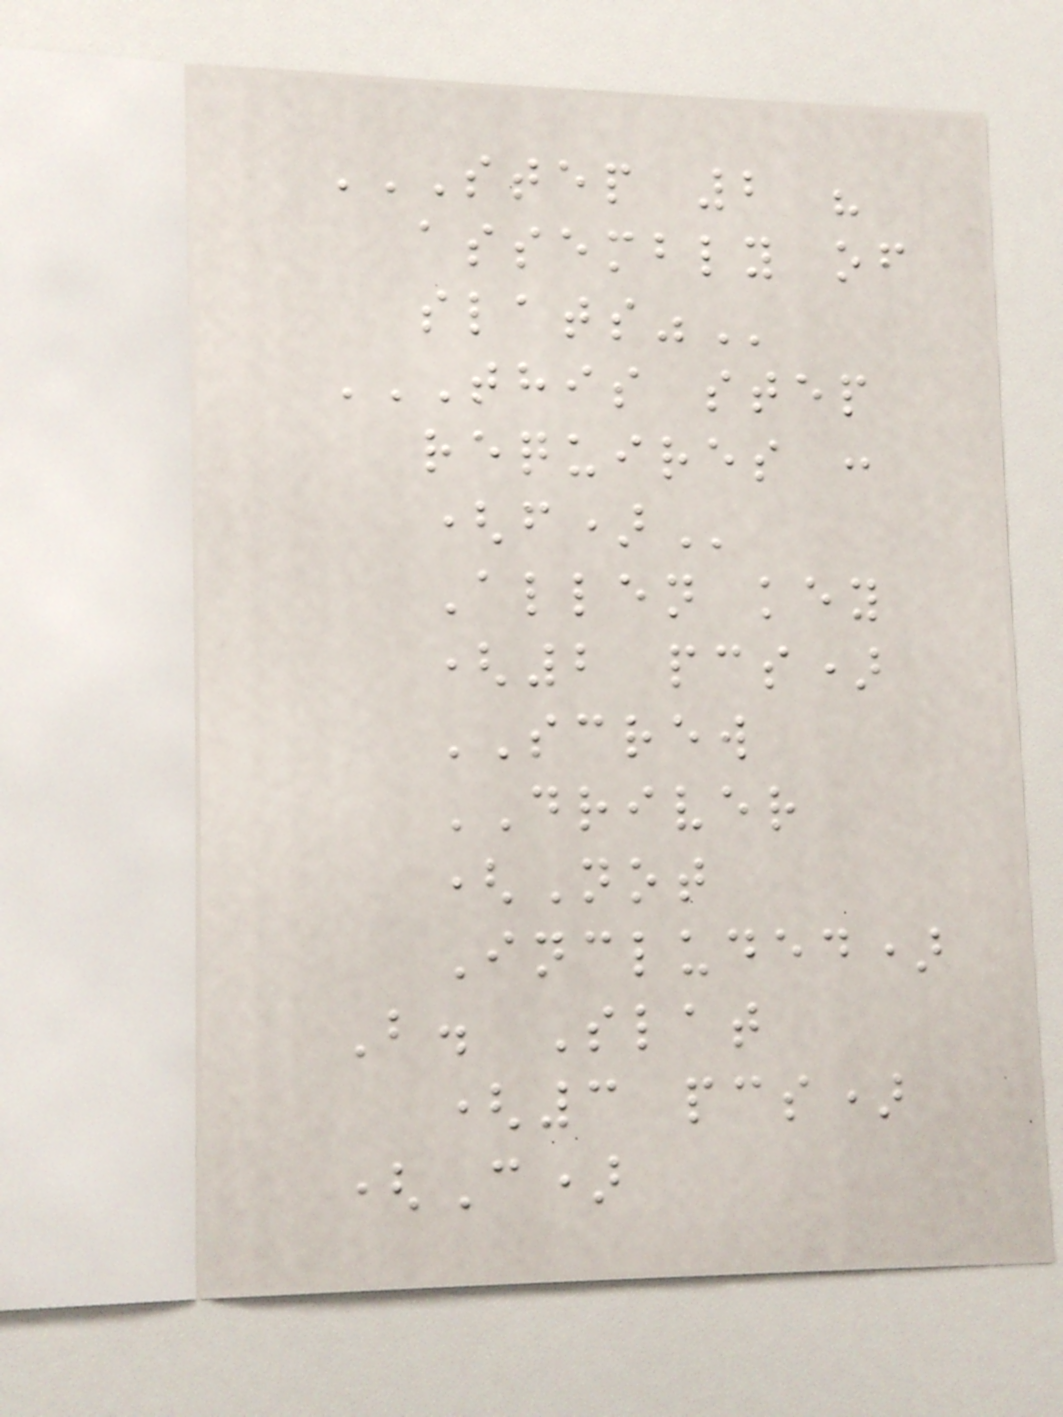STEP 2 "
ASSEMBLY OF
SLATS"
THIS STEP
REQUIRES :
(F)
Allen key
(2 pcs)
SCREW
DRIVER
(Not
Included)
B. Slat
(3 pcs)
(C)
